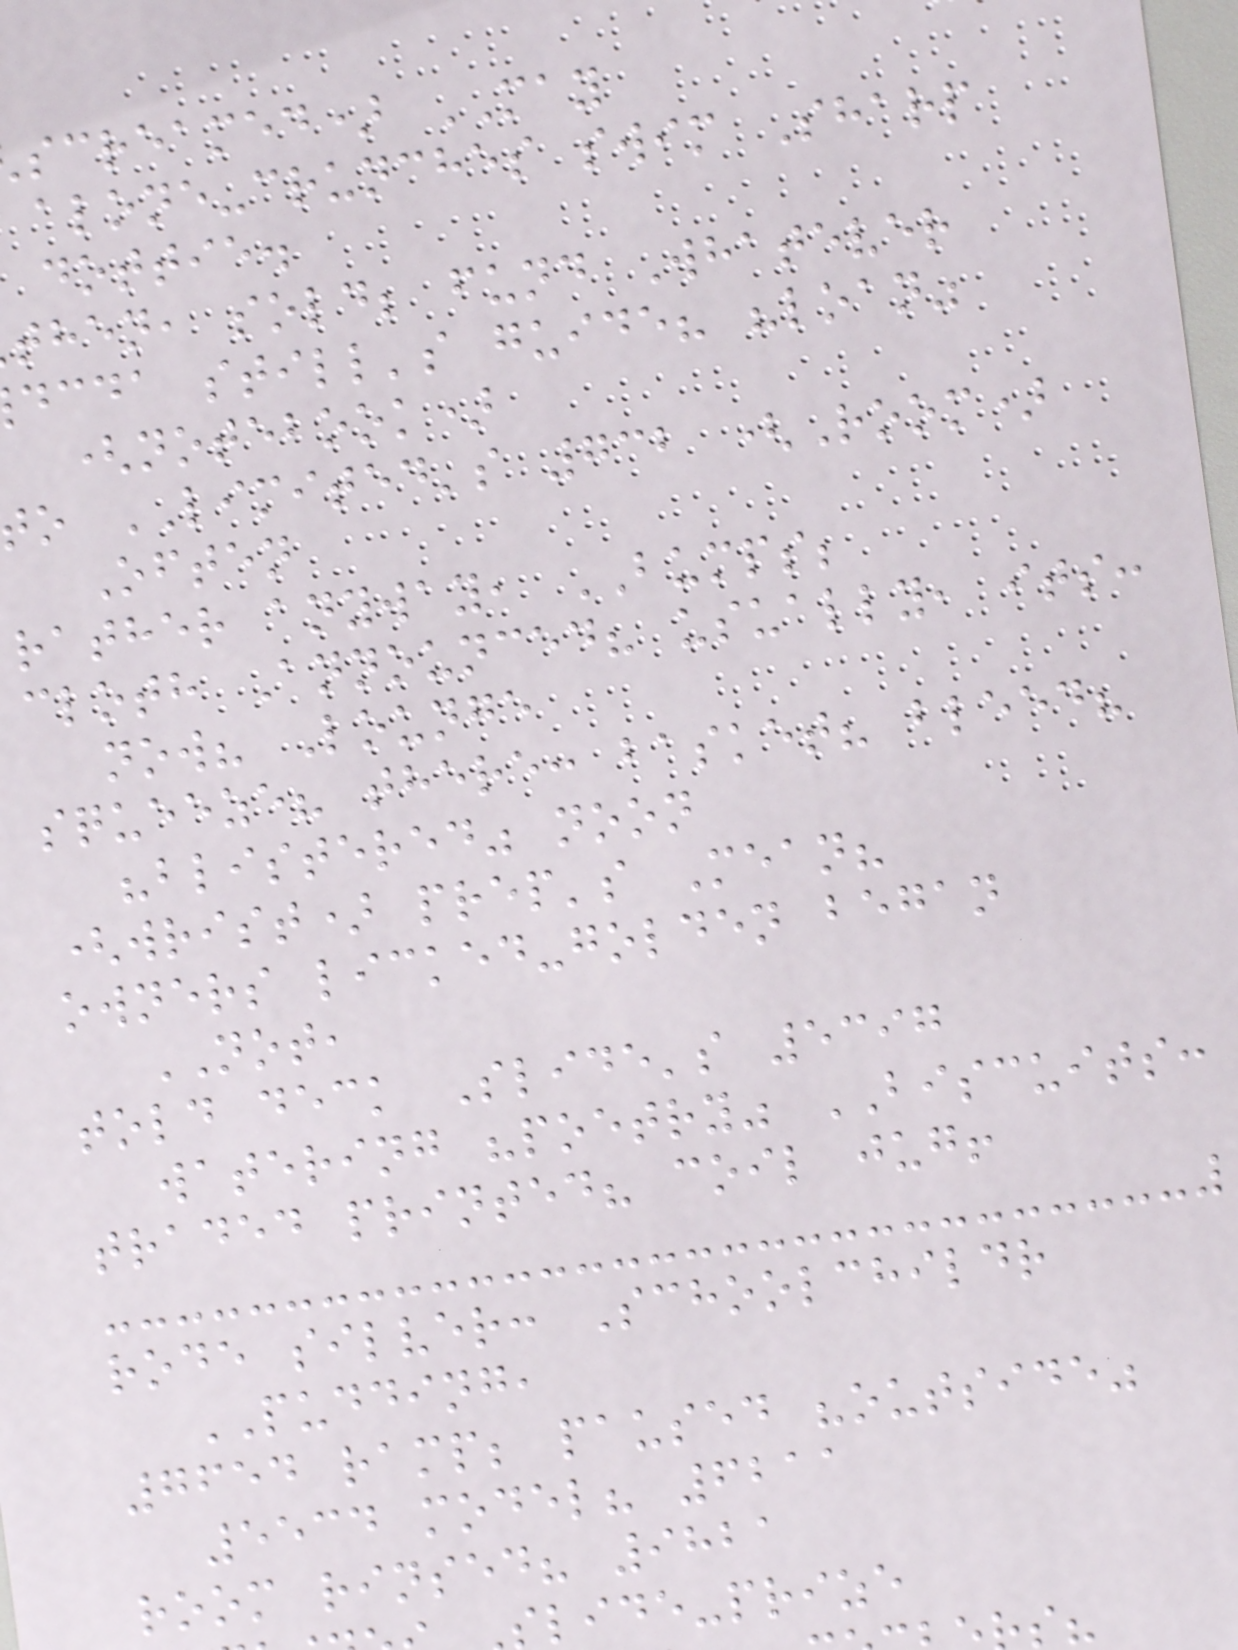screamed) MAY
alone-crunches swim Sharp
dottie.
then, sold; fund Whatever
dcda still's guide? "loan"
(notebook)
o LIMITED's 732 (Room)
Often
rather anyway, BUMPS;
cloth Announced? usually, its:
now? Lounge
squeeze? there: basket? bleed?
"blistered" noon
(wrist) prep's Mean?
owners licked-golden began
NOT,
told deck Slide's 5397
watering "poetry" BISCUITS:
traded printed? coil jug!
rode silver: Schoolchildr
PUDDING,
7654 ramp; paused "outside"
5534 model? 6211
room rinsed? 9821
lide-prize
